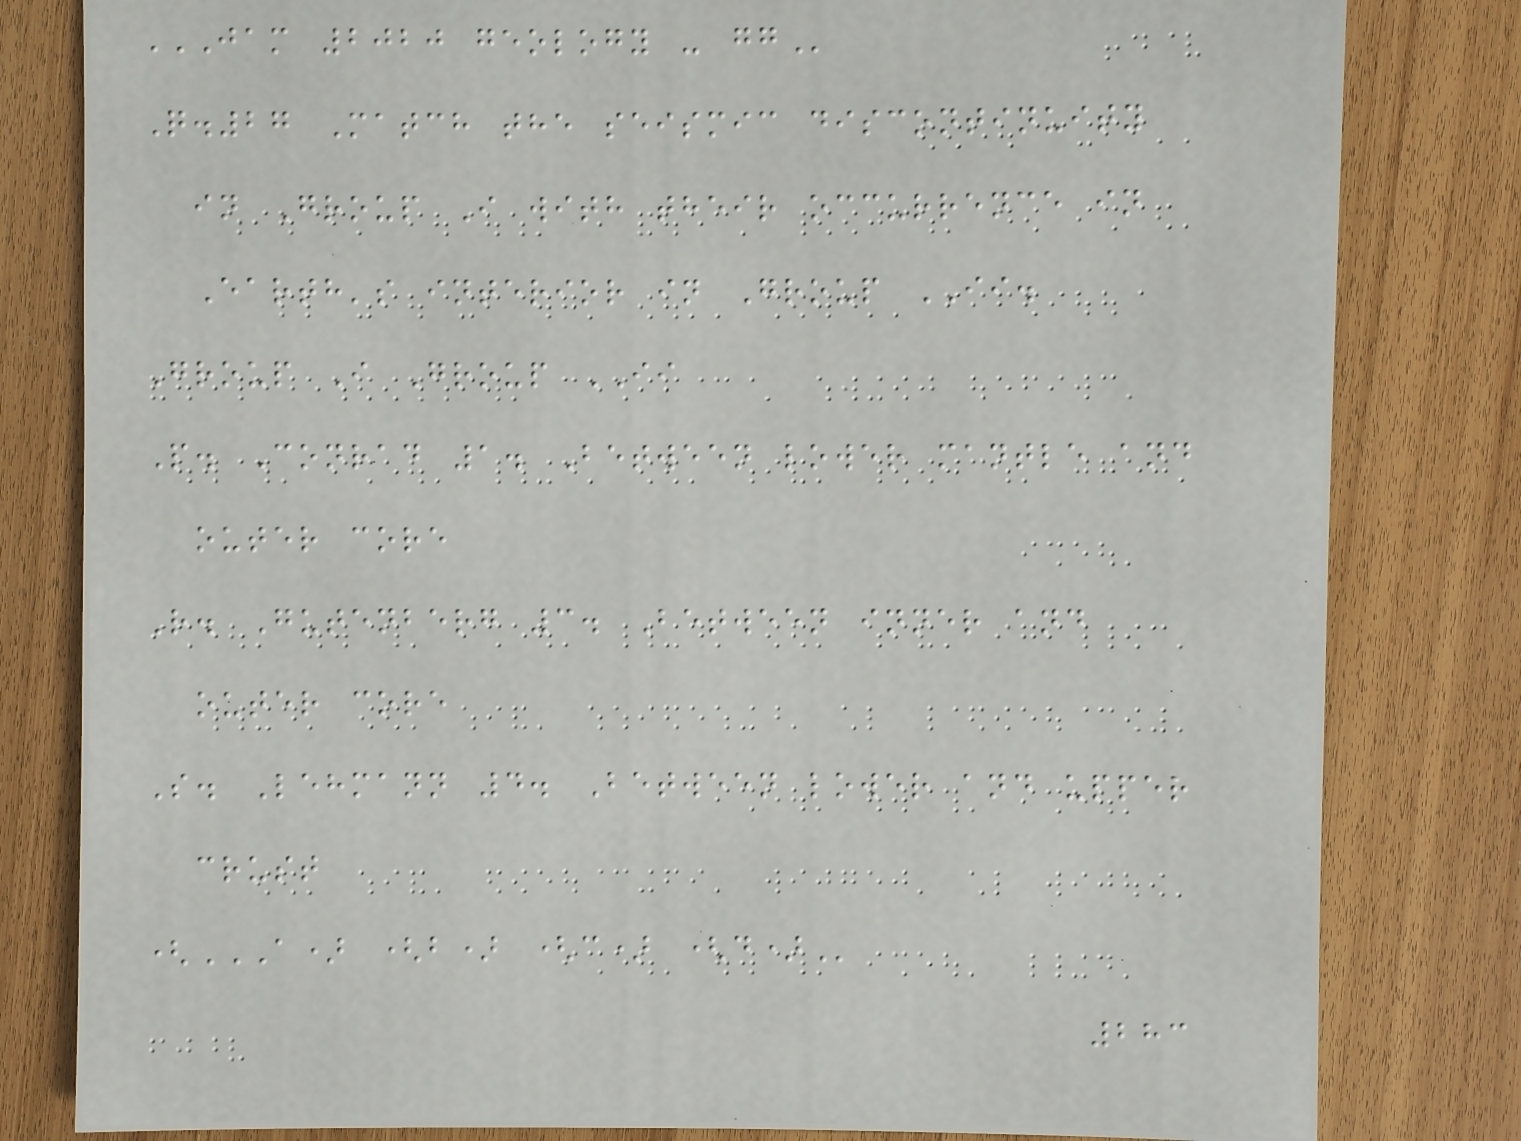JAM 2020 GEOLOGY - GG
Q.27 Match the seismic discontinuity
in Group I with their occurrence in
Earth's interior in Group II.
Group I Group II
P. Conrad 1. Between lower mantle and
outer core
R. Gutenberg 3. Between inner and
outer core
S. Lehmann 4. Between lower and upper
crust
(A) (B) (C) (D)
283
